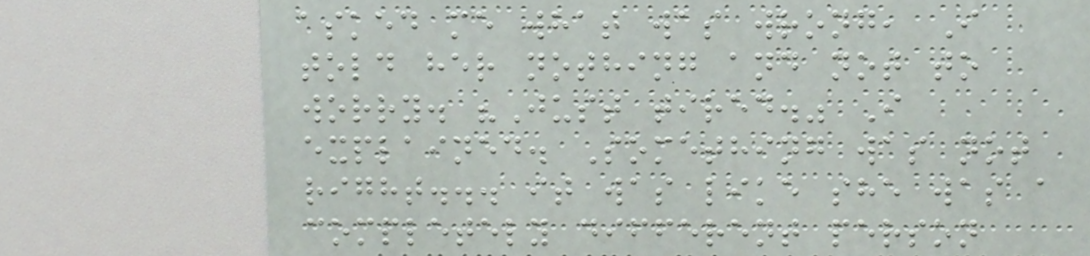asked me what was wrong, I
told her nothing and not to
worry. "Just tired." I
explained. Something was not
right... it was like she was a
completely different person
